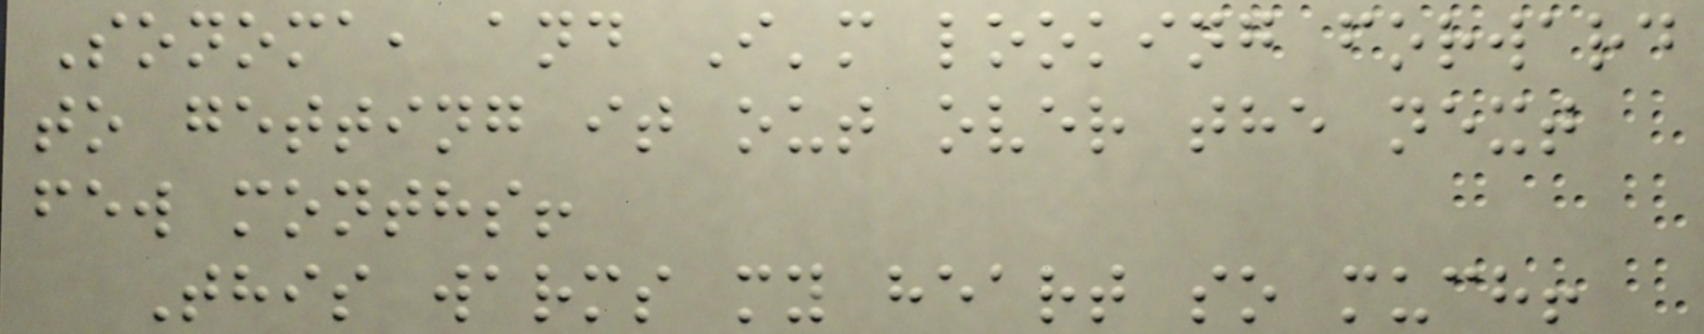Sonoma, and I'm looking forward
to getting it out over the next
few months!
This warms my heart so much!
